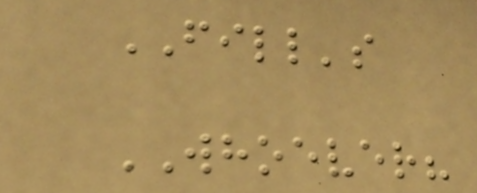FILL's
WHOEVER?
